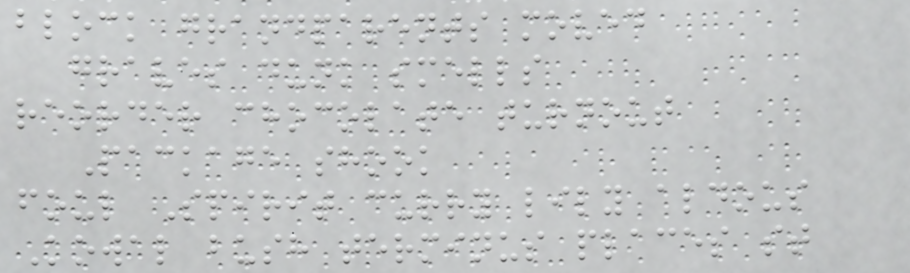block grandparents moved
graves dunk smells
reorder chocolate turnout
Package shook
foul Spirit curry lily aldous
Kowal bush terminus places st
